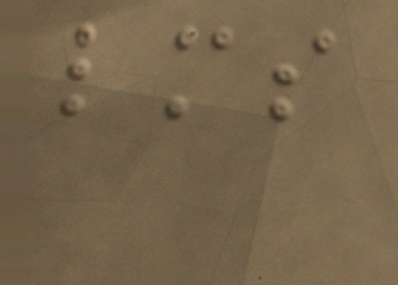lms
